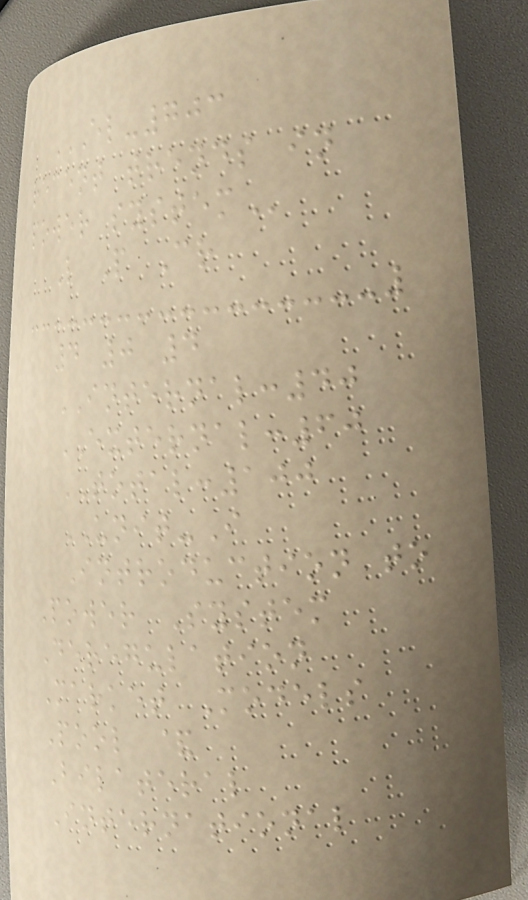EL-703
RECENT TRENDS IN
POWER SYSTEM
L P Cr
4 0 4
INTERNAL:40
EXTERNAL:60
TOTAL:100
UNIT-I
Introduction to
Power System
Deregulation
Market Models
Pool &
Bilateral
International
